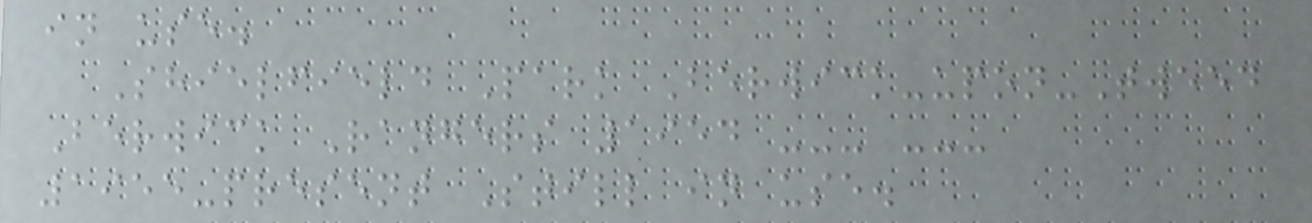in use.
Shielfield Park Berwick-upon-Tweed
Berwick Rangers 1954 --- ---
1955-present Still in use.
